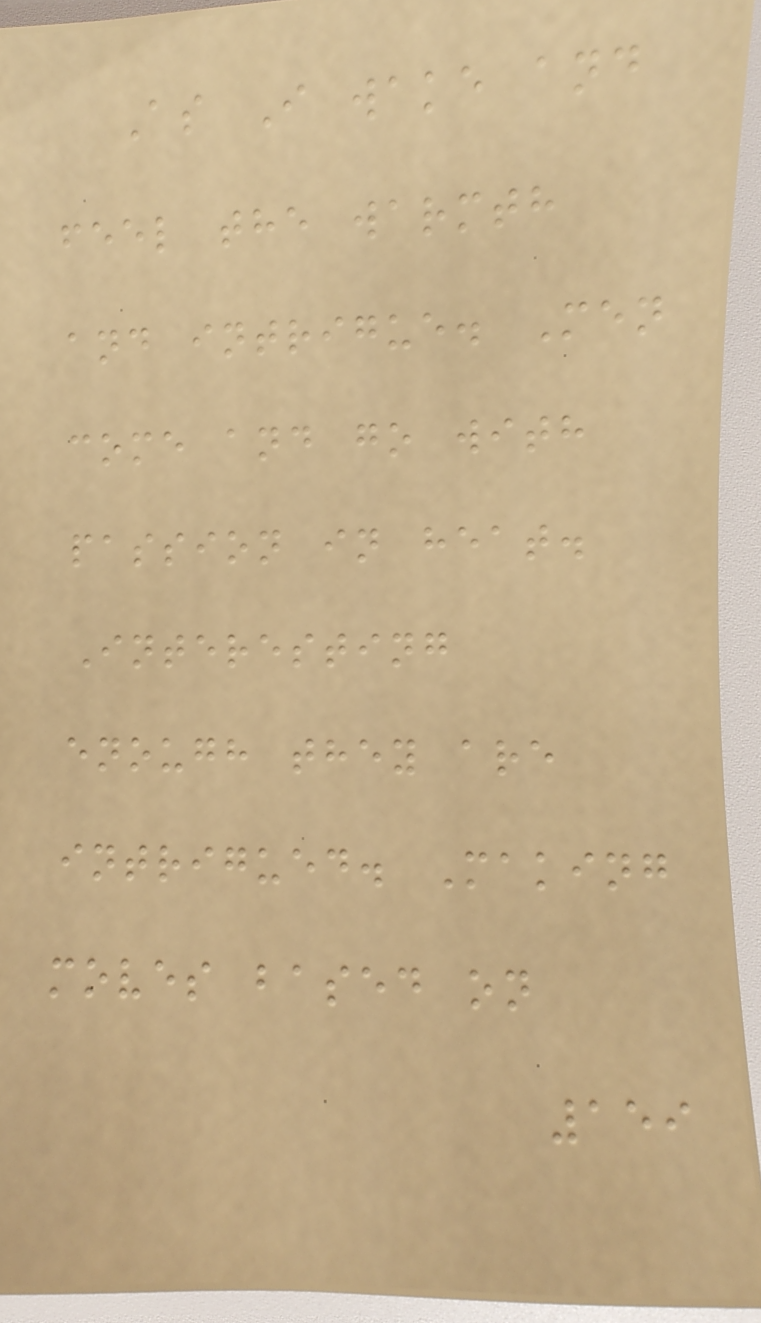As I wake and
feel the warmth
and intrigue. Men
come and go with
passion in heat.
Interesting
enough they are
intrigued. Making
moves based on
159
